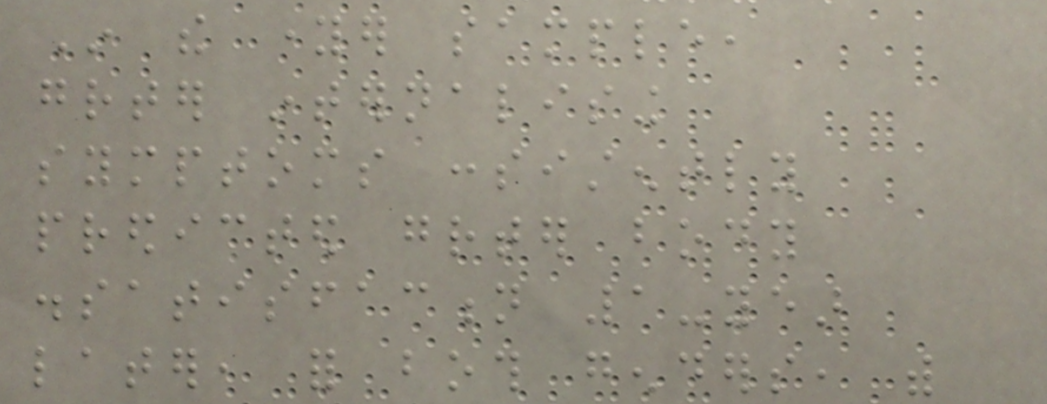In the younger sample,
greater internalising
symptoms consistently
predicted greater body
dissatisfaction 1-year
later, for both genders, with
